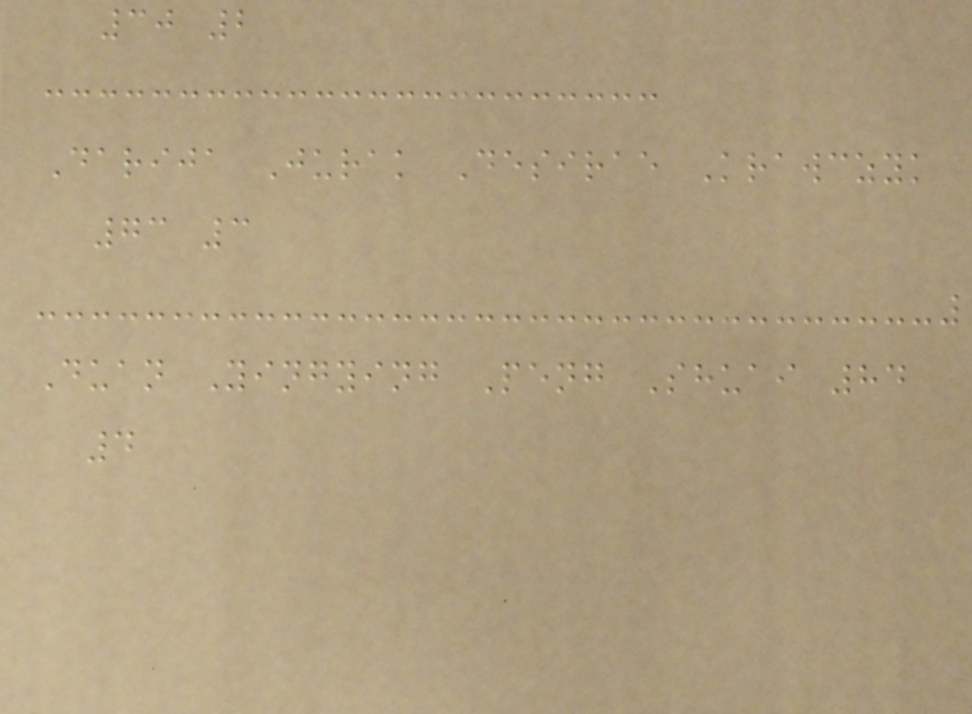30 2
Darija Jurak Desirae Krawczyk
73 3
Duan Yingying Peng Shuai 84
4
